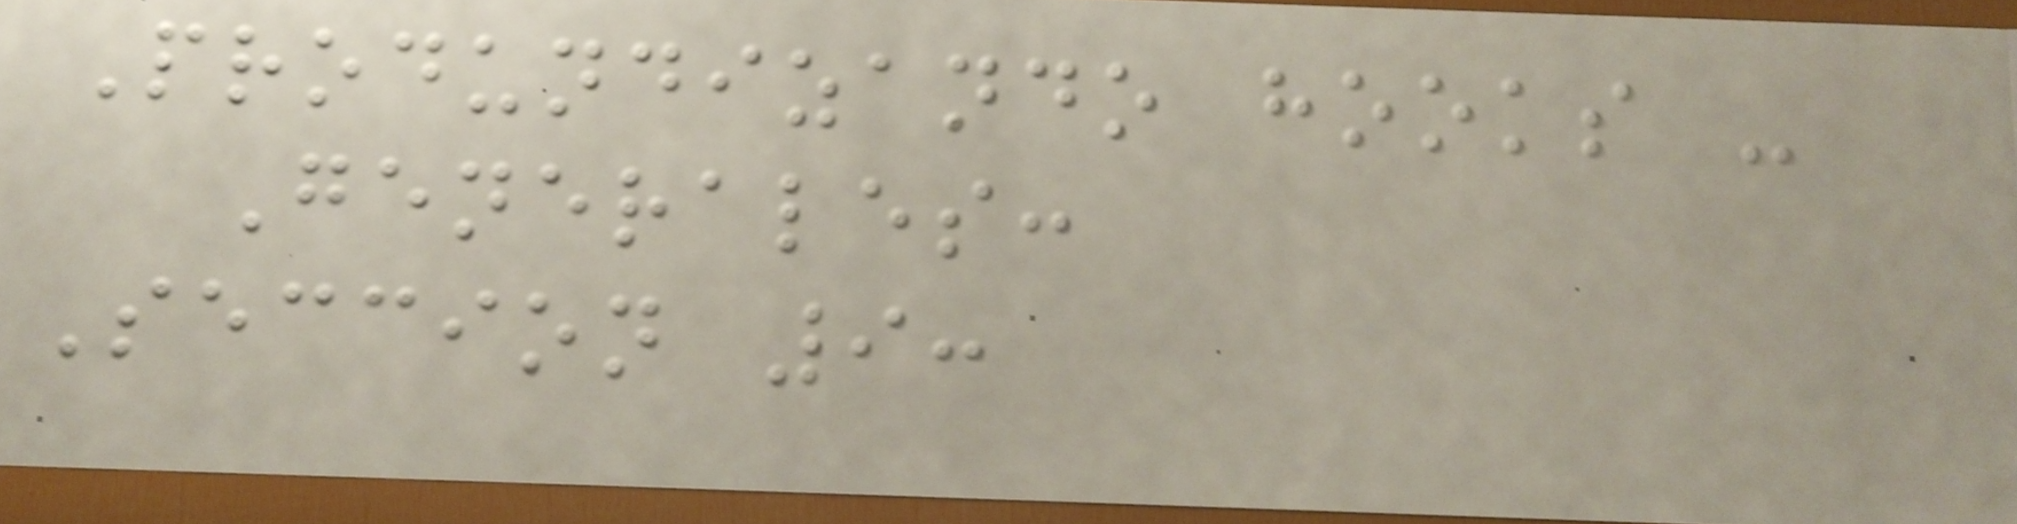Produndizando hooks -
Generales:
Seccion 9:
